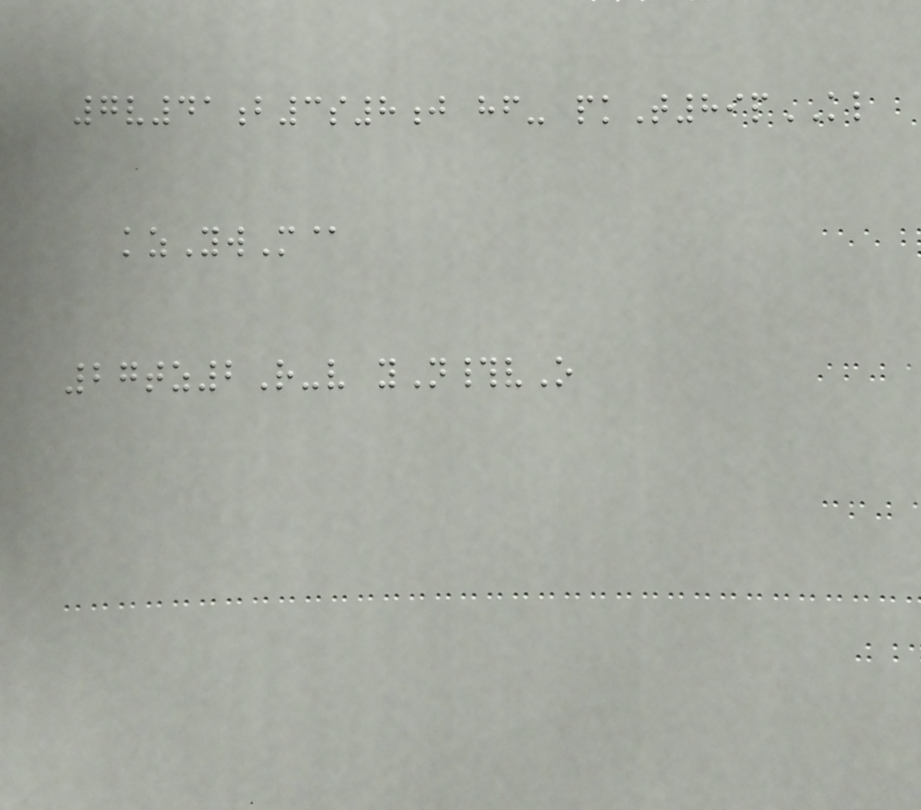7v41b3s8j hf- pkT89pKL
kzYwM@
27tz2R-v yN#vO
